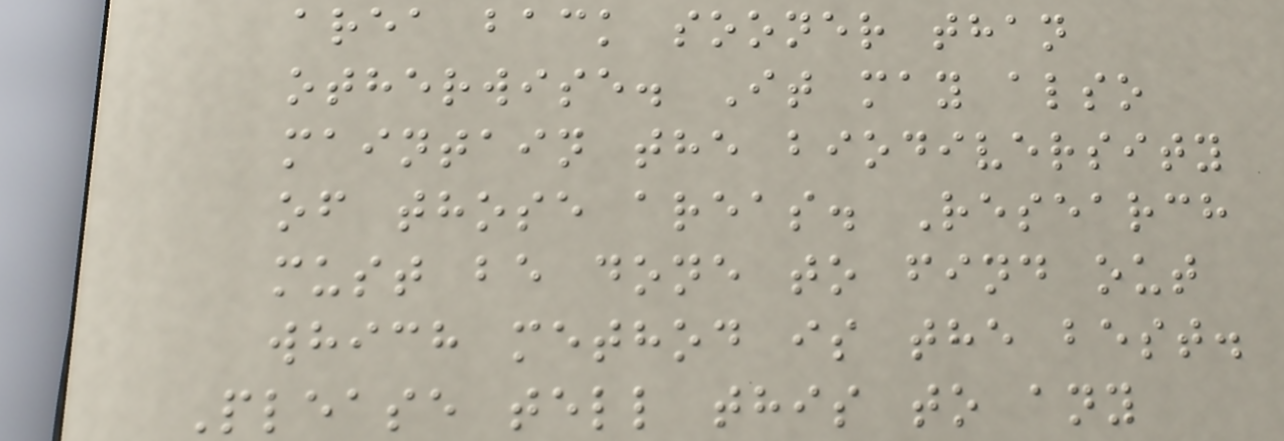area back sooner than
otherwise. It may also
maintain the biodiversity
of those areas. Research
must be done to find out
which method is the best.
Please tell this to any
